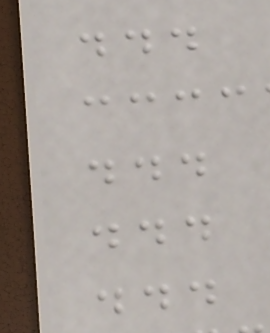...
...
...
...
